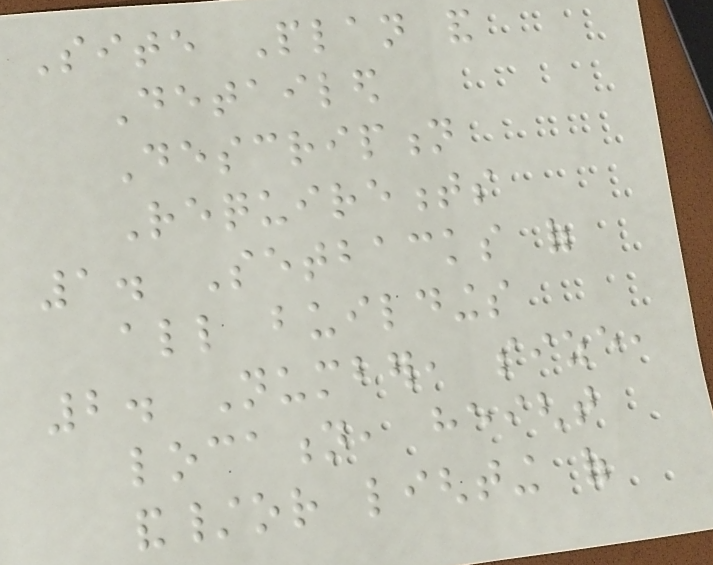Site Plan and
Detailed
Description
Requirements
1. Setbacks of
all buildings
2. Number, size,
location, height
and/or lighting of
